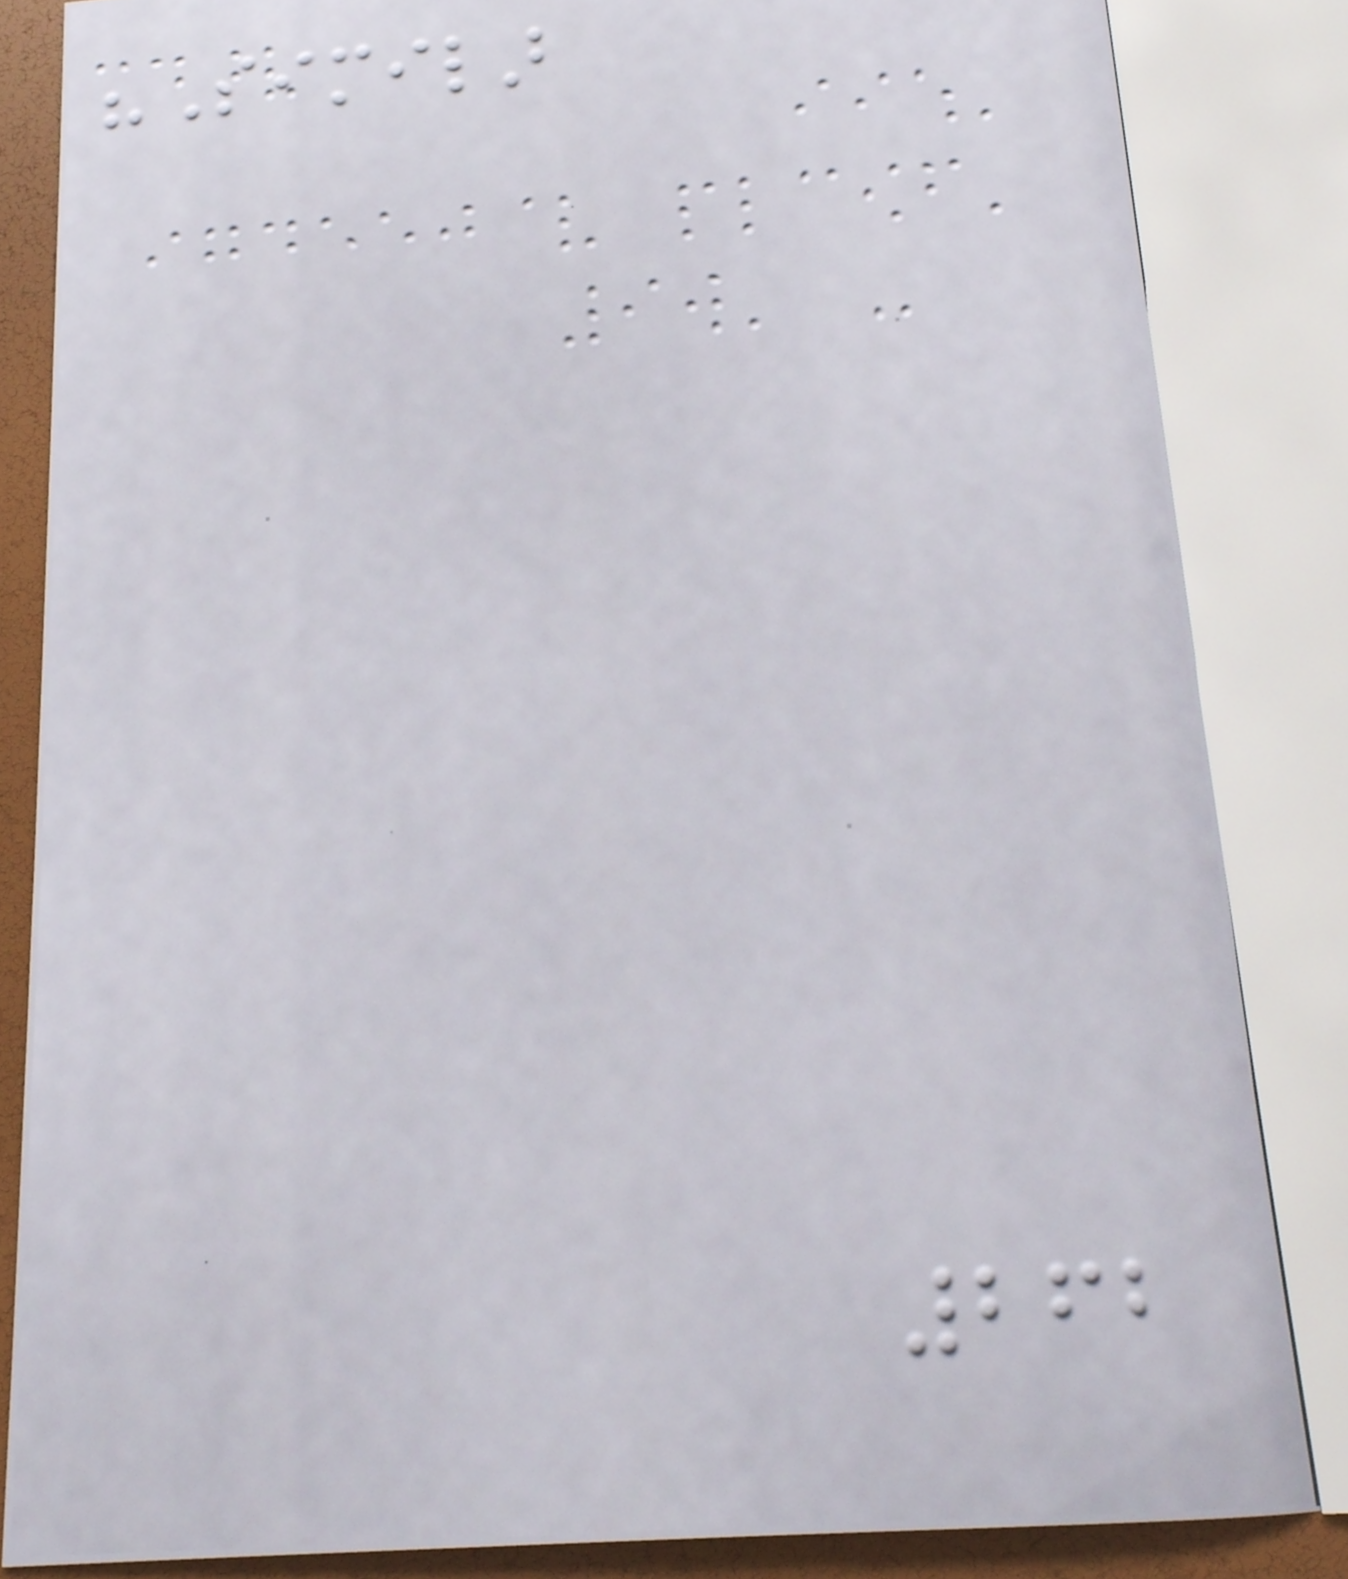"Similar
262
